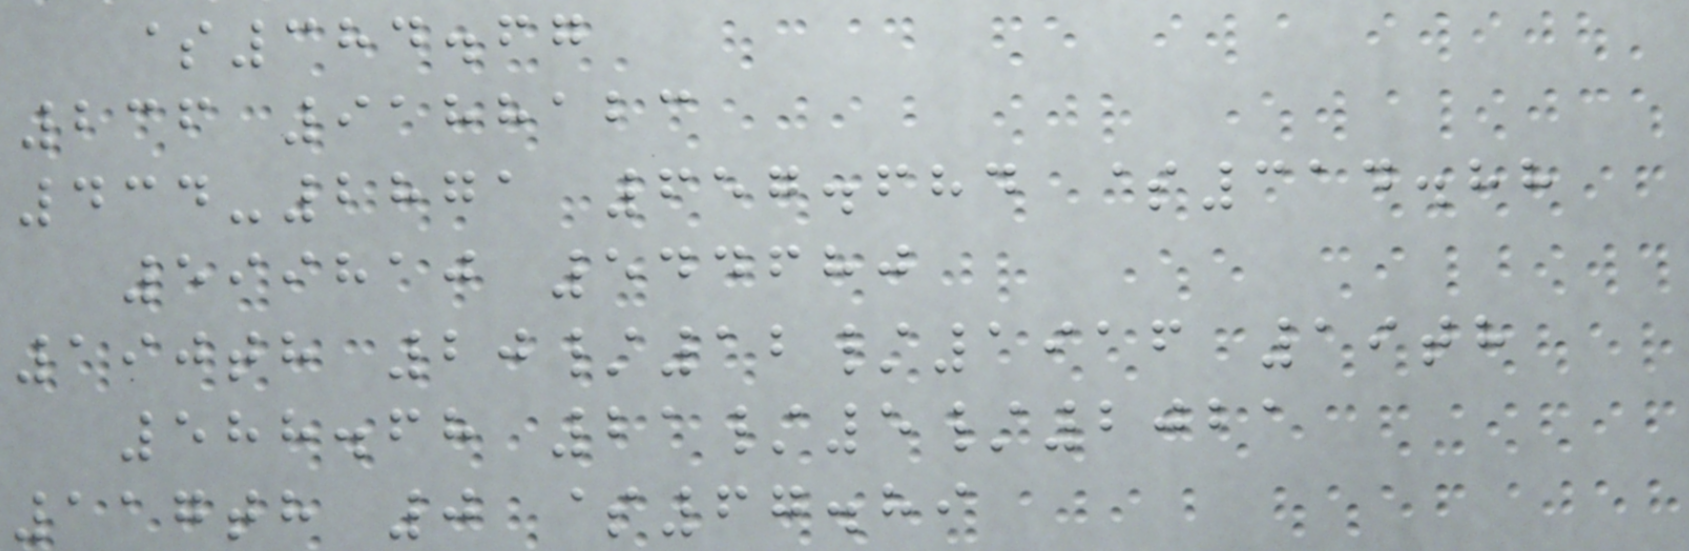$384.67
236 9188123
434-2871 657.684 $314.88
599810 544680
190th 20/12/1916 19th
588.68 21/5/2021
117th 0 $67.89
